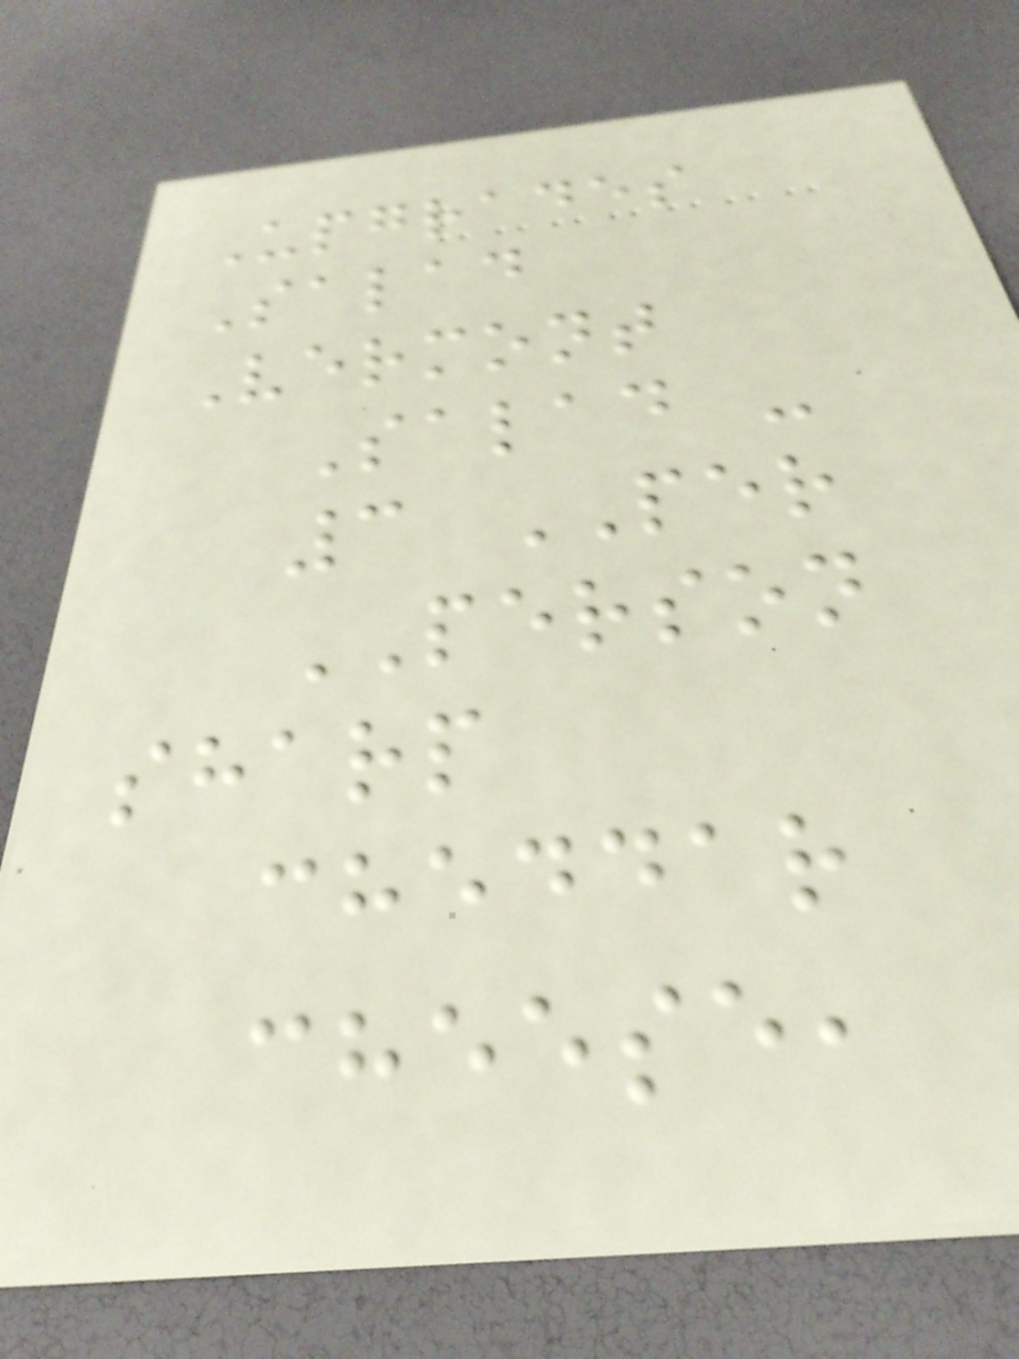Upgrades
Salad
Vermont
Salad -
3 PER
PERSON
sharp
cheddar
cheese,
